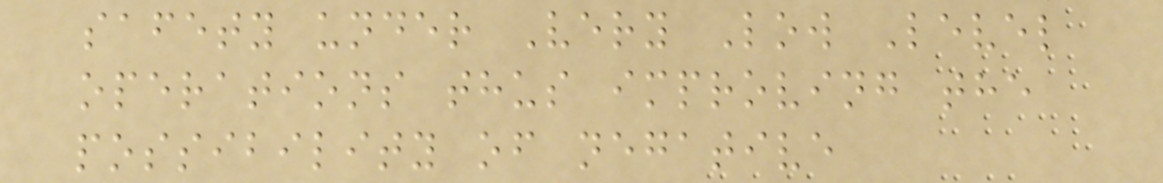safety under Very Low Level
operations thus improving the
possibility of negative
